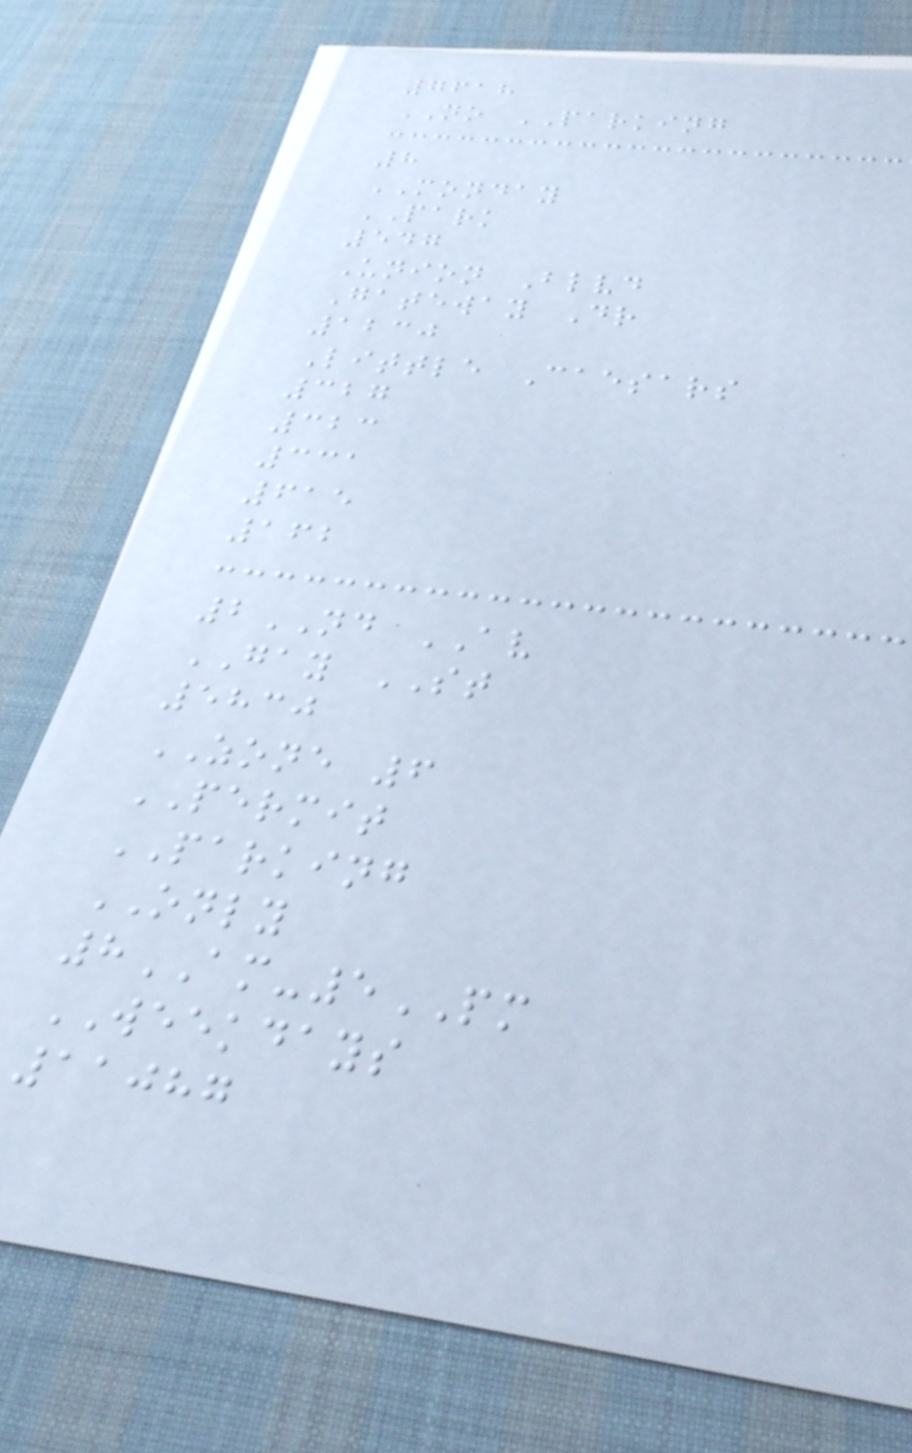7618
NO PARKING
8
MONDAY
PARK
547
Union Blvd
Gateway Dr
1230
Little Caesars
327
323
331
615
162
2ND AV
GAY ST
5830
ZONE 6
PERMIT
PARKING
ONLY
8AM-5PM
WEEKDAYS
11087
